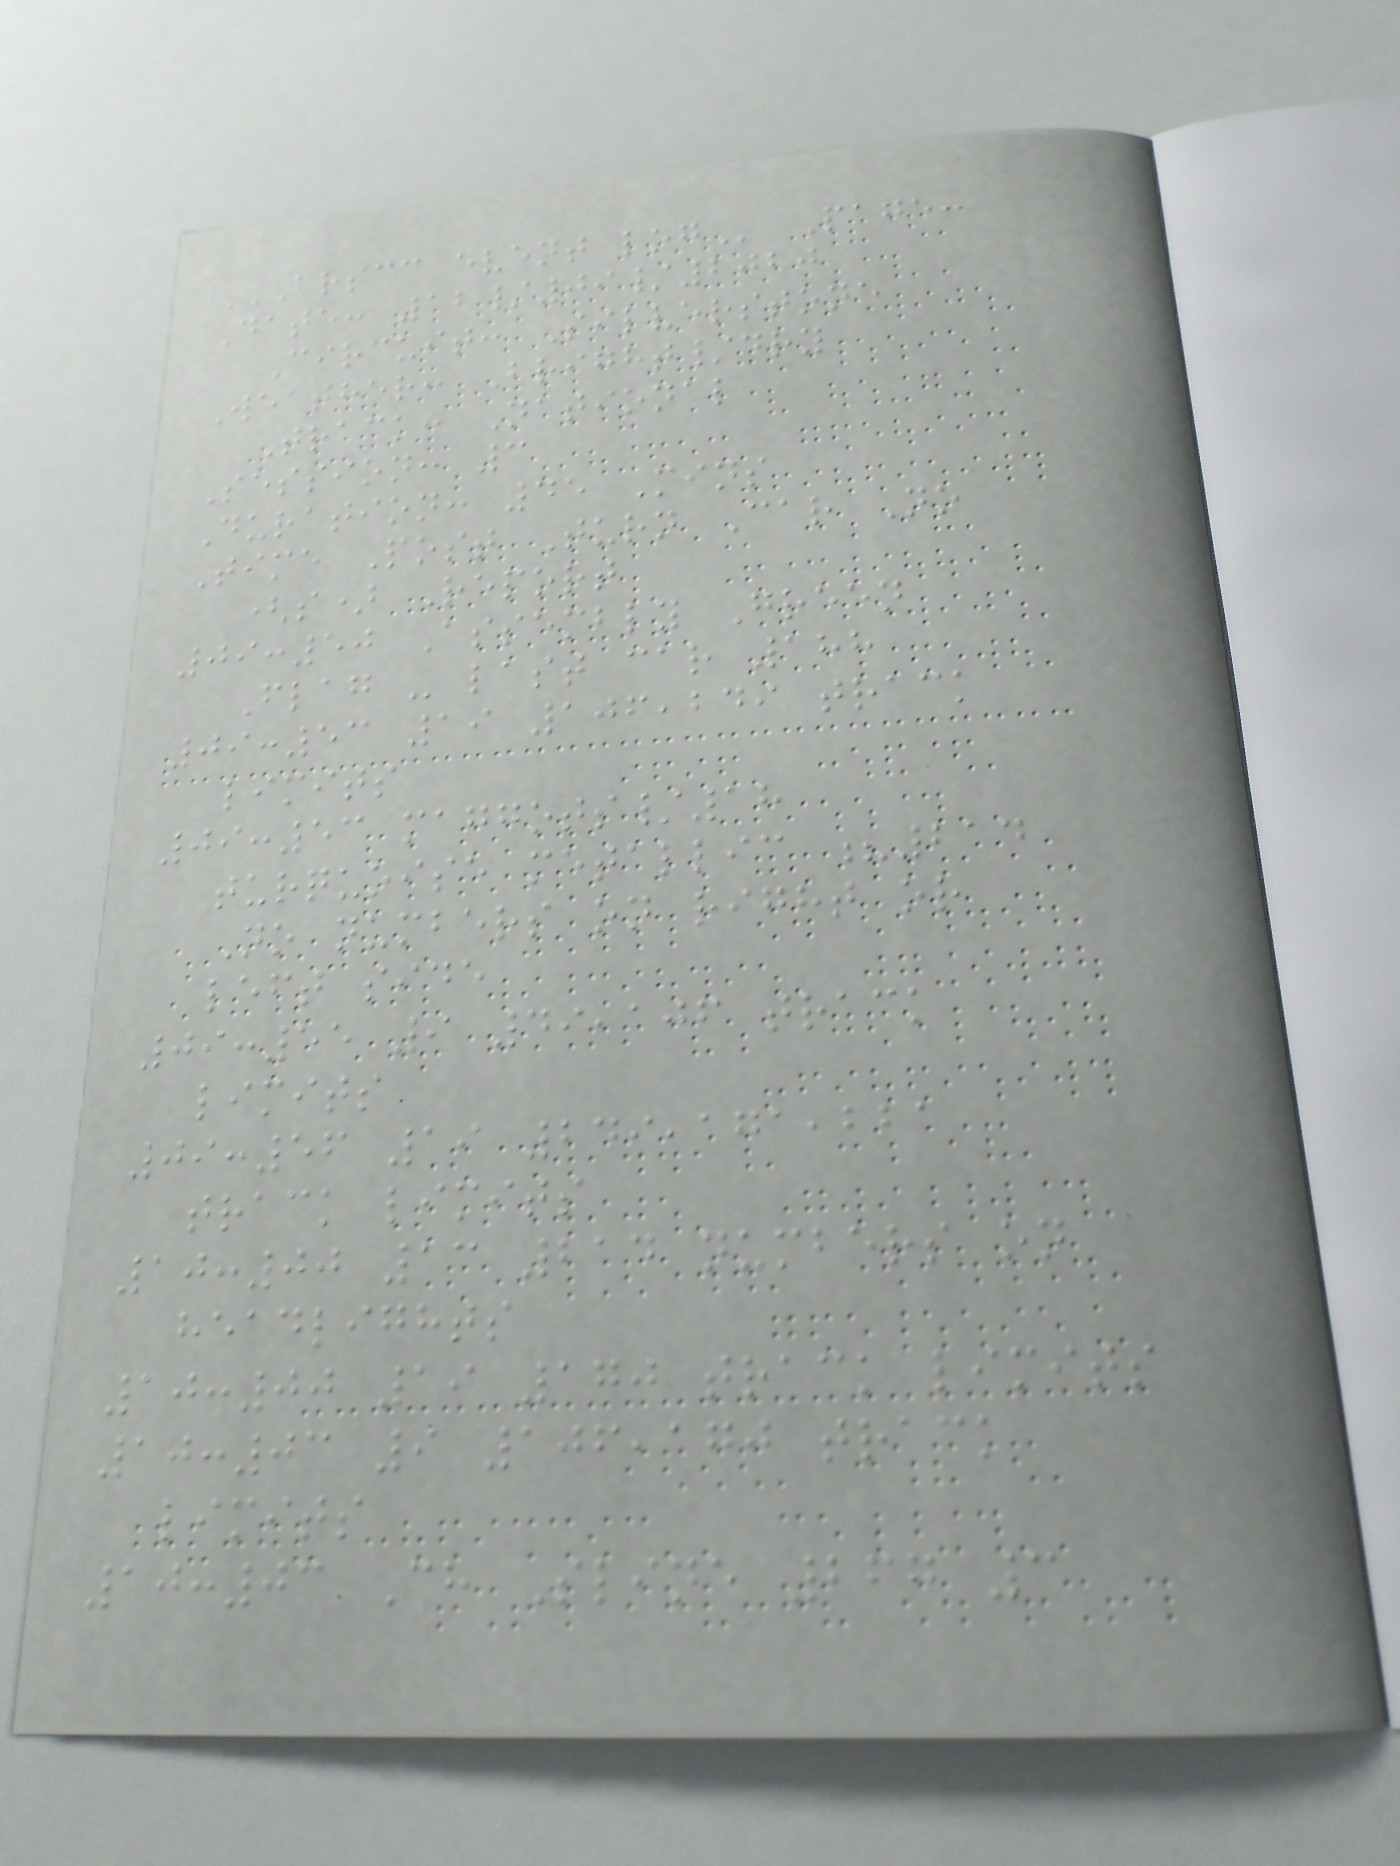BRSCC EVENT LOG Page:
Date: 12/09/2020
Circuit: Silverstone
Weather: Bright/dry
Track: National
Session: 3
Duration: 45 Mins
Time Post Turn Car No
(s) Report
09:50 Assembly Green
Flag - last car 188
09:53 19 106,249 track
limits
09:53 maggots/18
turquoise metallic ?214
No numbers on right or
left side
09:55 9 49,106 track
limits
09:56 19 249,171,221
track limits
10:00 13 214 numbers on
headlights
10:00 19 170 track limits
10:03 9 106,170 track
limits
10:03 Ch Sline 267 3
